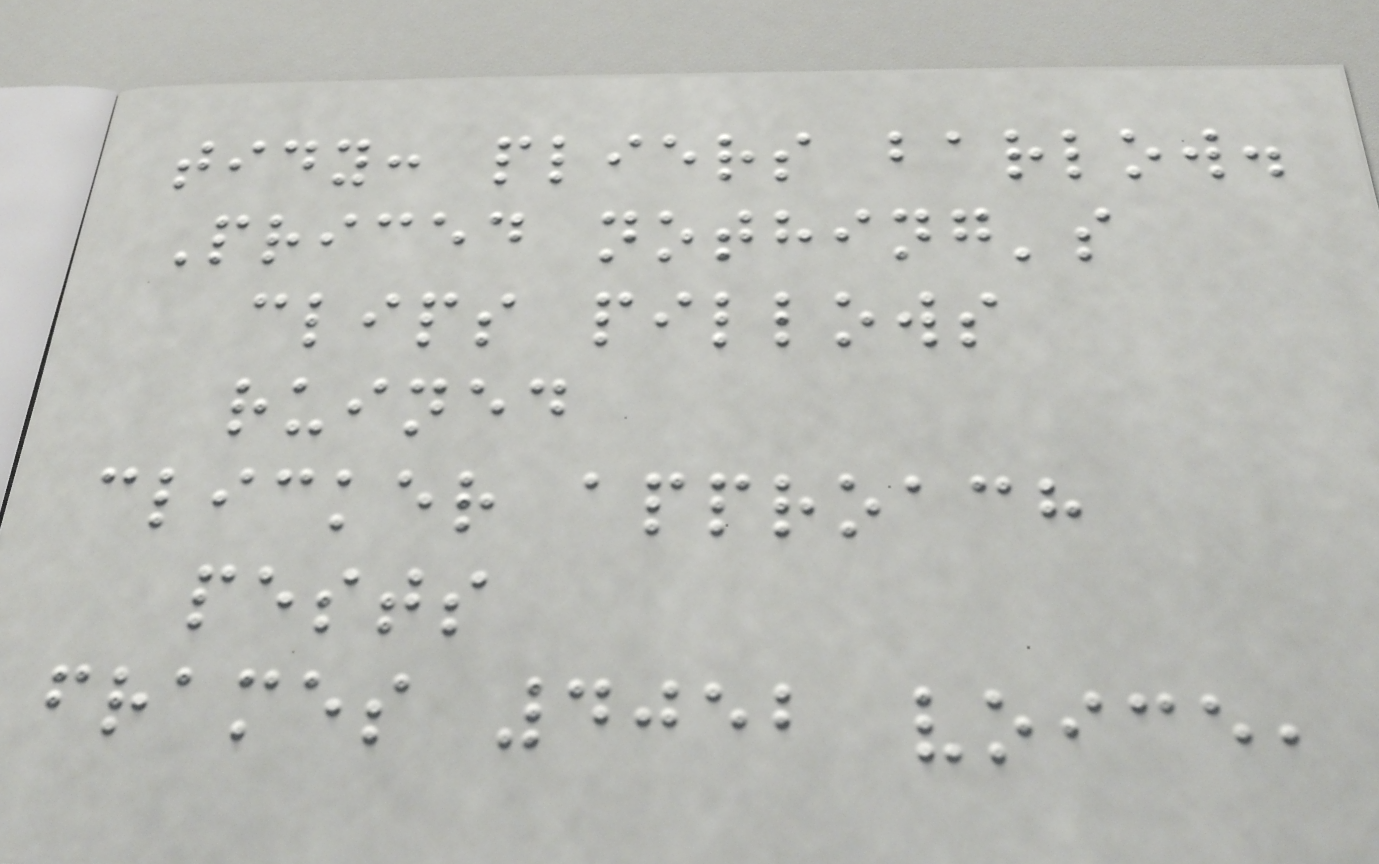tidy: pliers barlow.
Priced nothing's
clips pillows
ruined
clicker approach
pests
frames 4052 voice,
